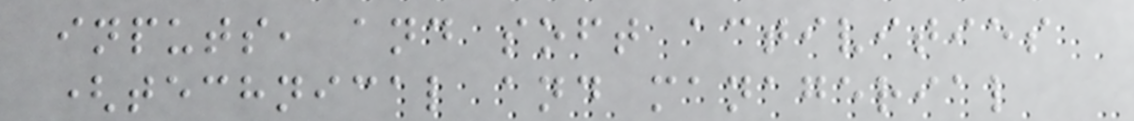inputs, and soft activities
(technical and managerial
